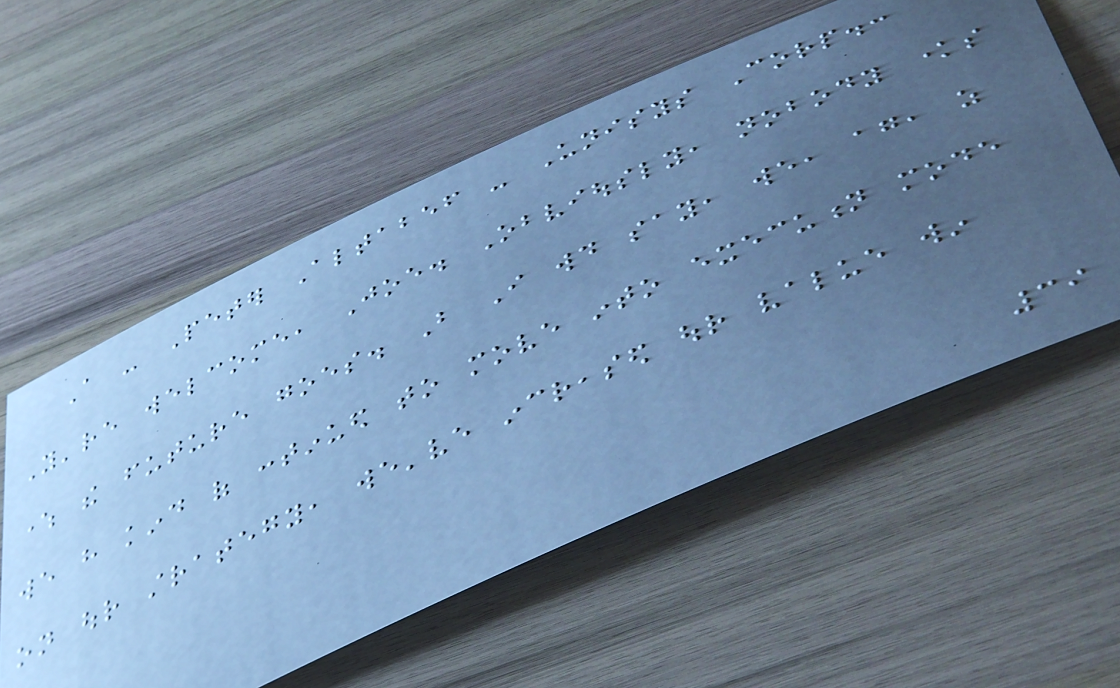A - Peter Altabef - Unisys Corp.:
You're welcome, Joe. Obviously, nobody knows
where the future goes. But I would say, we, again, as
we have kind of continued to move into execution mode
on our strategy, we've increased our value win
39
